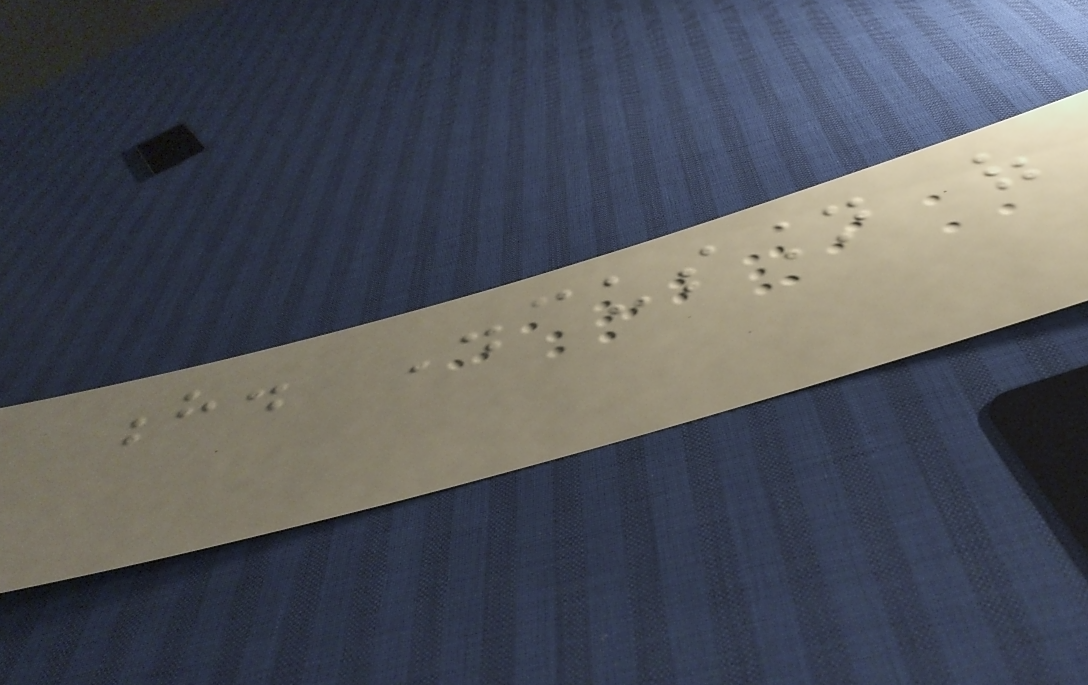h. Discussion of
